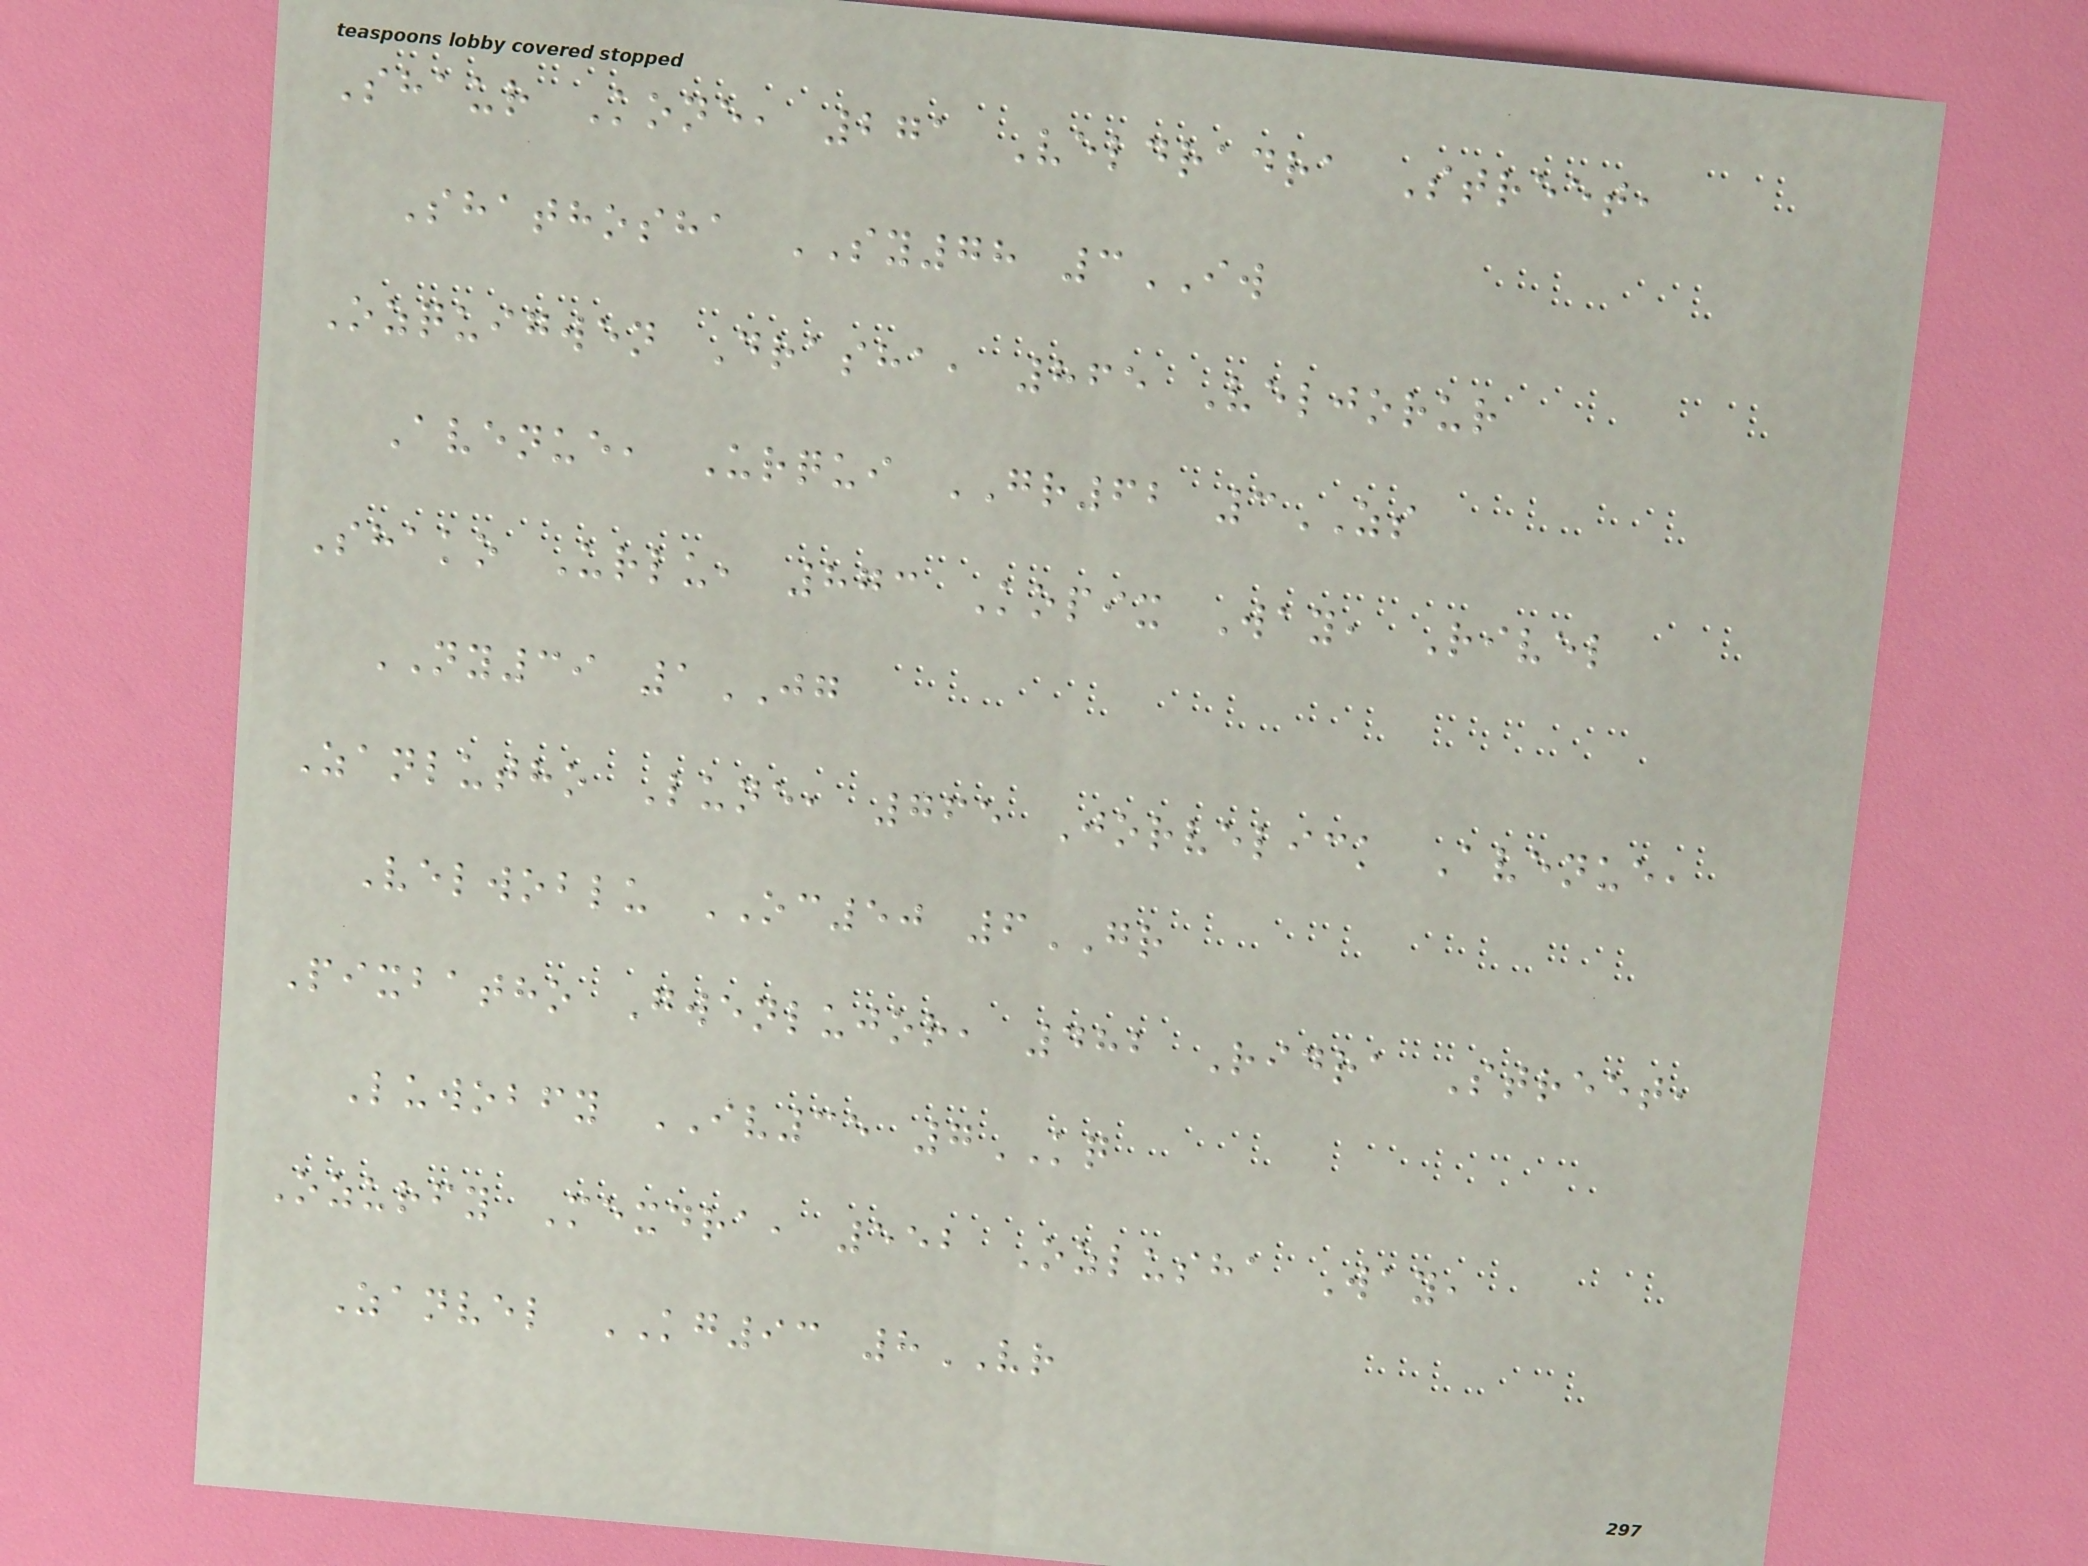Shaur Kone, 271 Veldradra Street,
Shathosha SY78 3IW
Ozquigwen Drasha, 865 Veljorur
Avenue, Urqui GR62 3ZS
Shako Urlu, 873 Kopix Way, Rivel
NY39 1JG
Zanlutho Lune, 765 Jorvelick Avenue,
Velwoblu OC50 6GR
Pixbatho Gwenlujor, 482 Ridra Street,
Luwobfy IV35 7KQ
Ozurfy Mexdra, 552 Ozlusha Way,
Zanvel KG93 8VR
